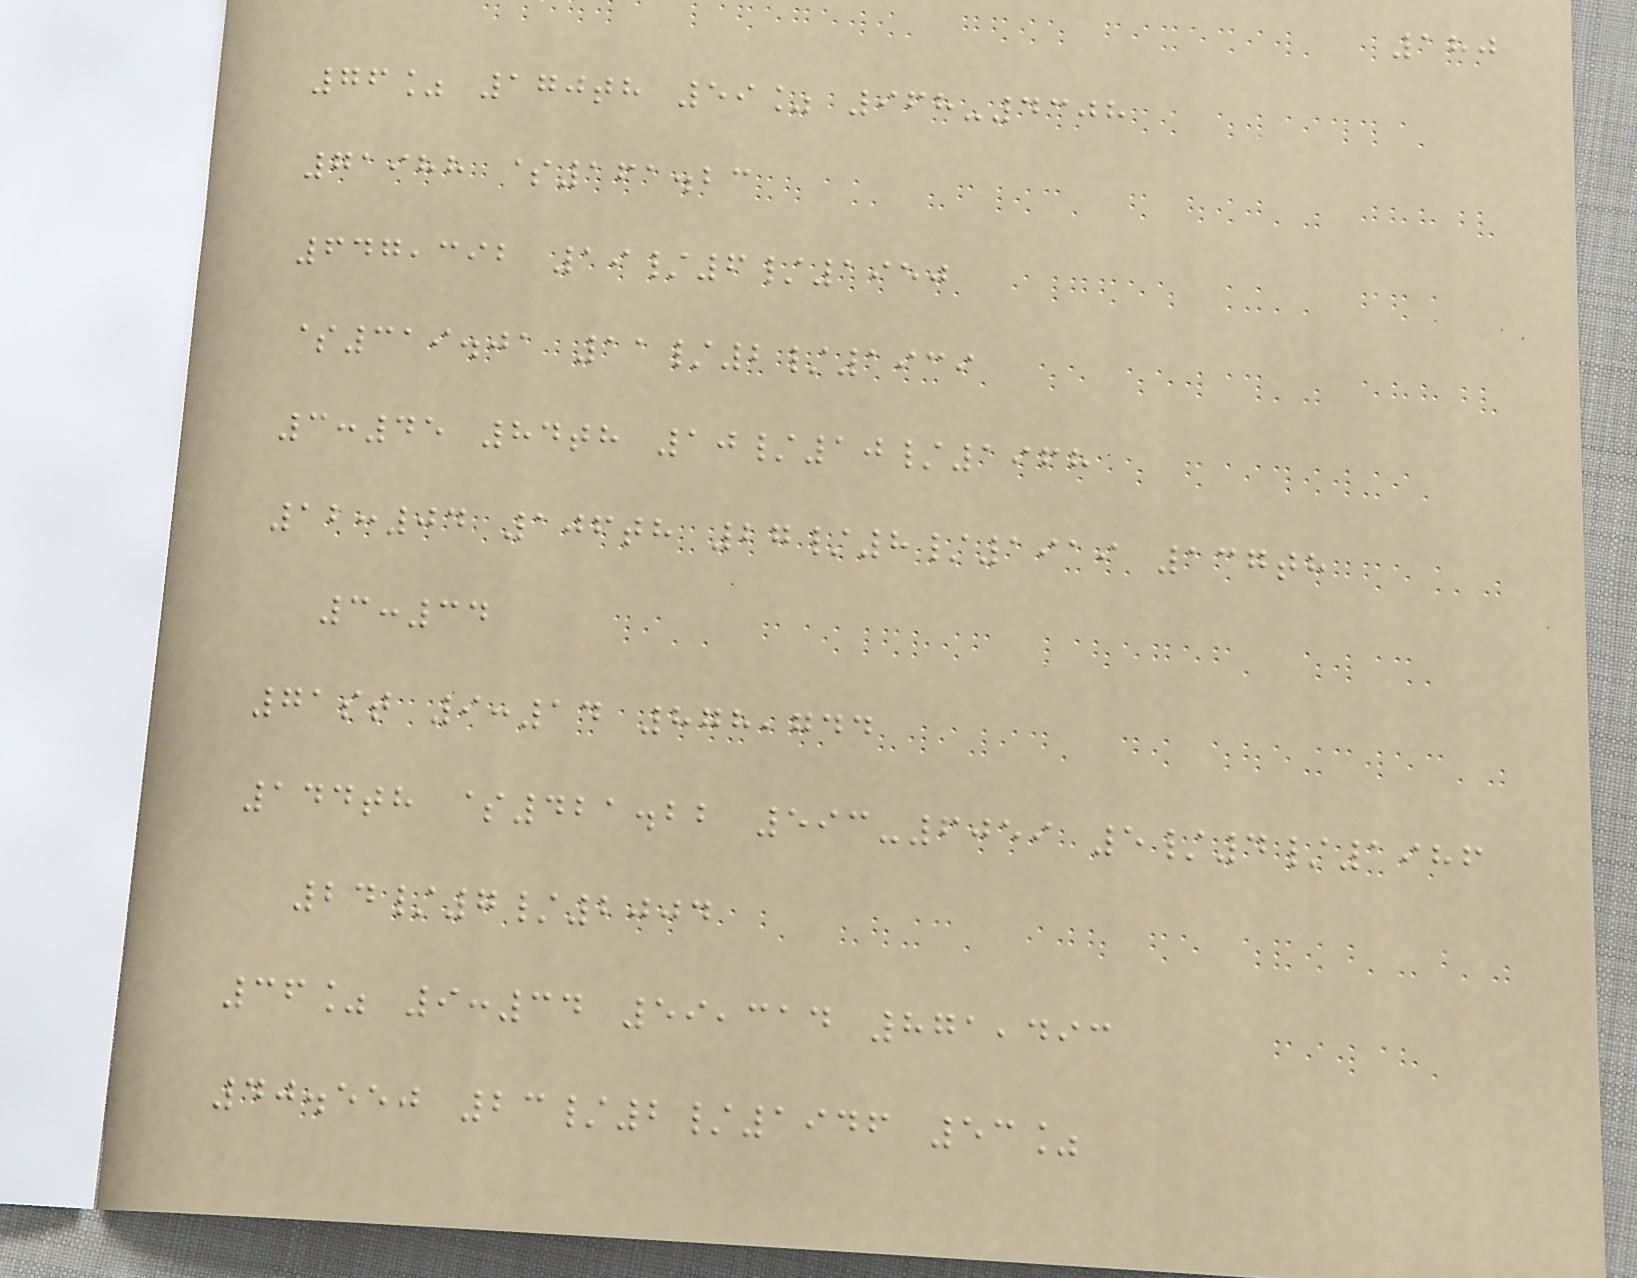180
76% 170th 59% 968-4308
71988 $161.23
647,392 19/6/1950
$319.01 11/2/1939
3:45 84th 10/10/1968
12:04 106th 27/8/1919 137th
3:34
71st 9:14 878,744
144th $421.22 593-6059 5/4/1986
24/7/2004
36% 9:34 59,314 871,493
40.550 23/2/1946 53%
